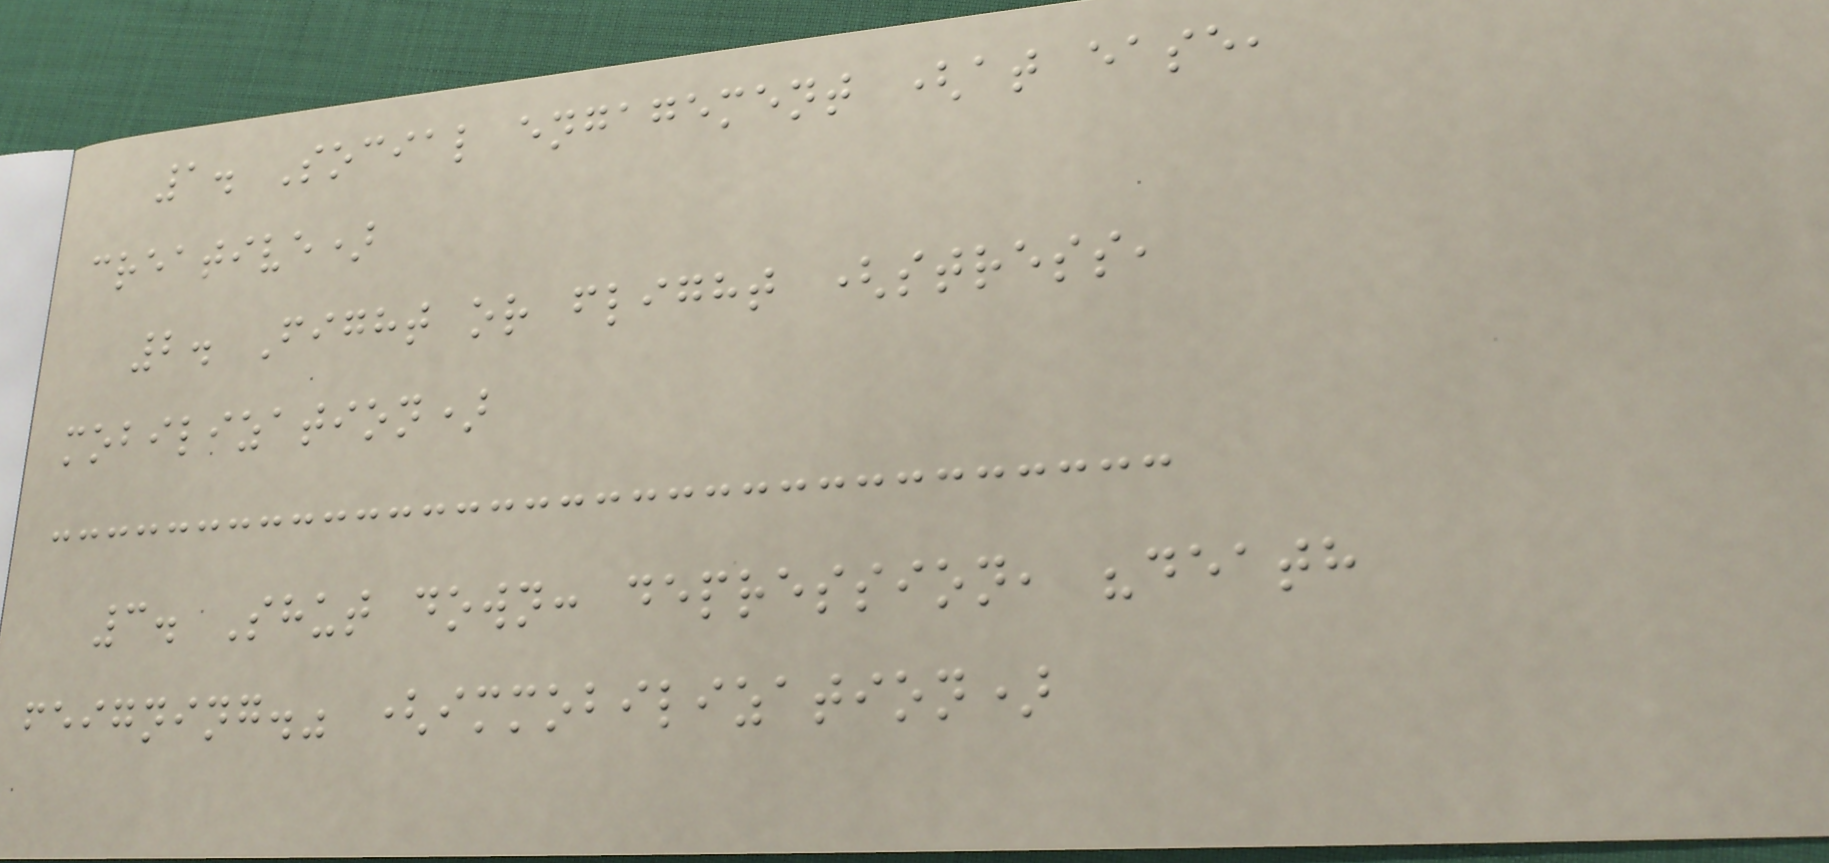1. Social engagement (at ease,
creative)
2. Fight or flight (stress,
mobilization)
3. Shut down: depression, "death
feigning." (immobilization)
